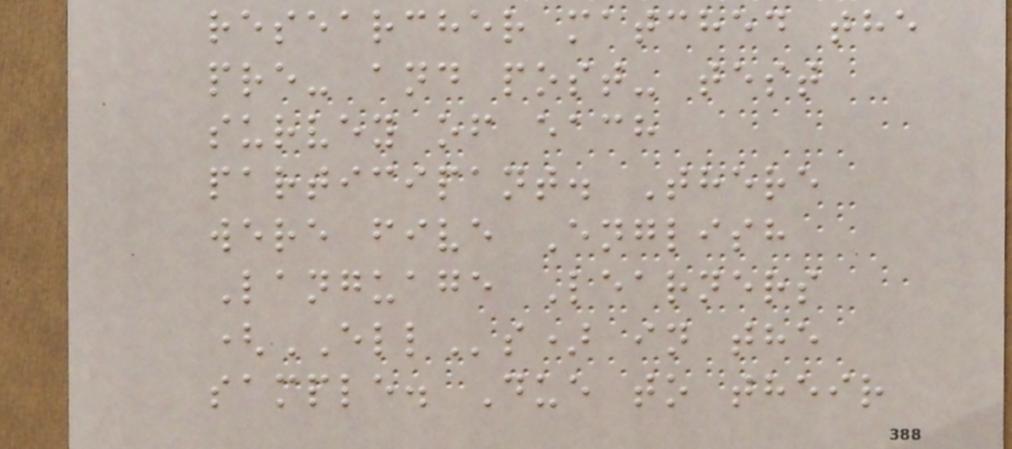researcher matched the
pre- and post- test
survey of each
participant. There
were five English
Language Learners
(ELLs) in the
sample. Due to their
